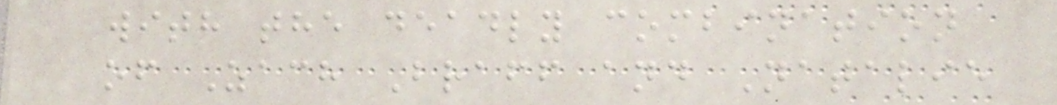with the deadly combination
of Zach Braff and Natalie
